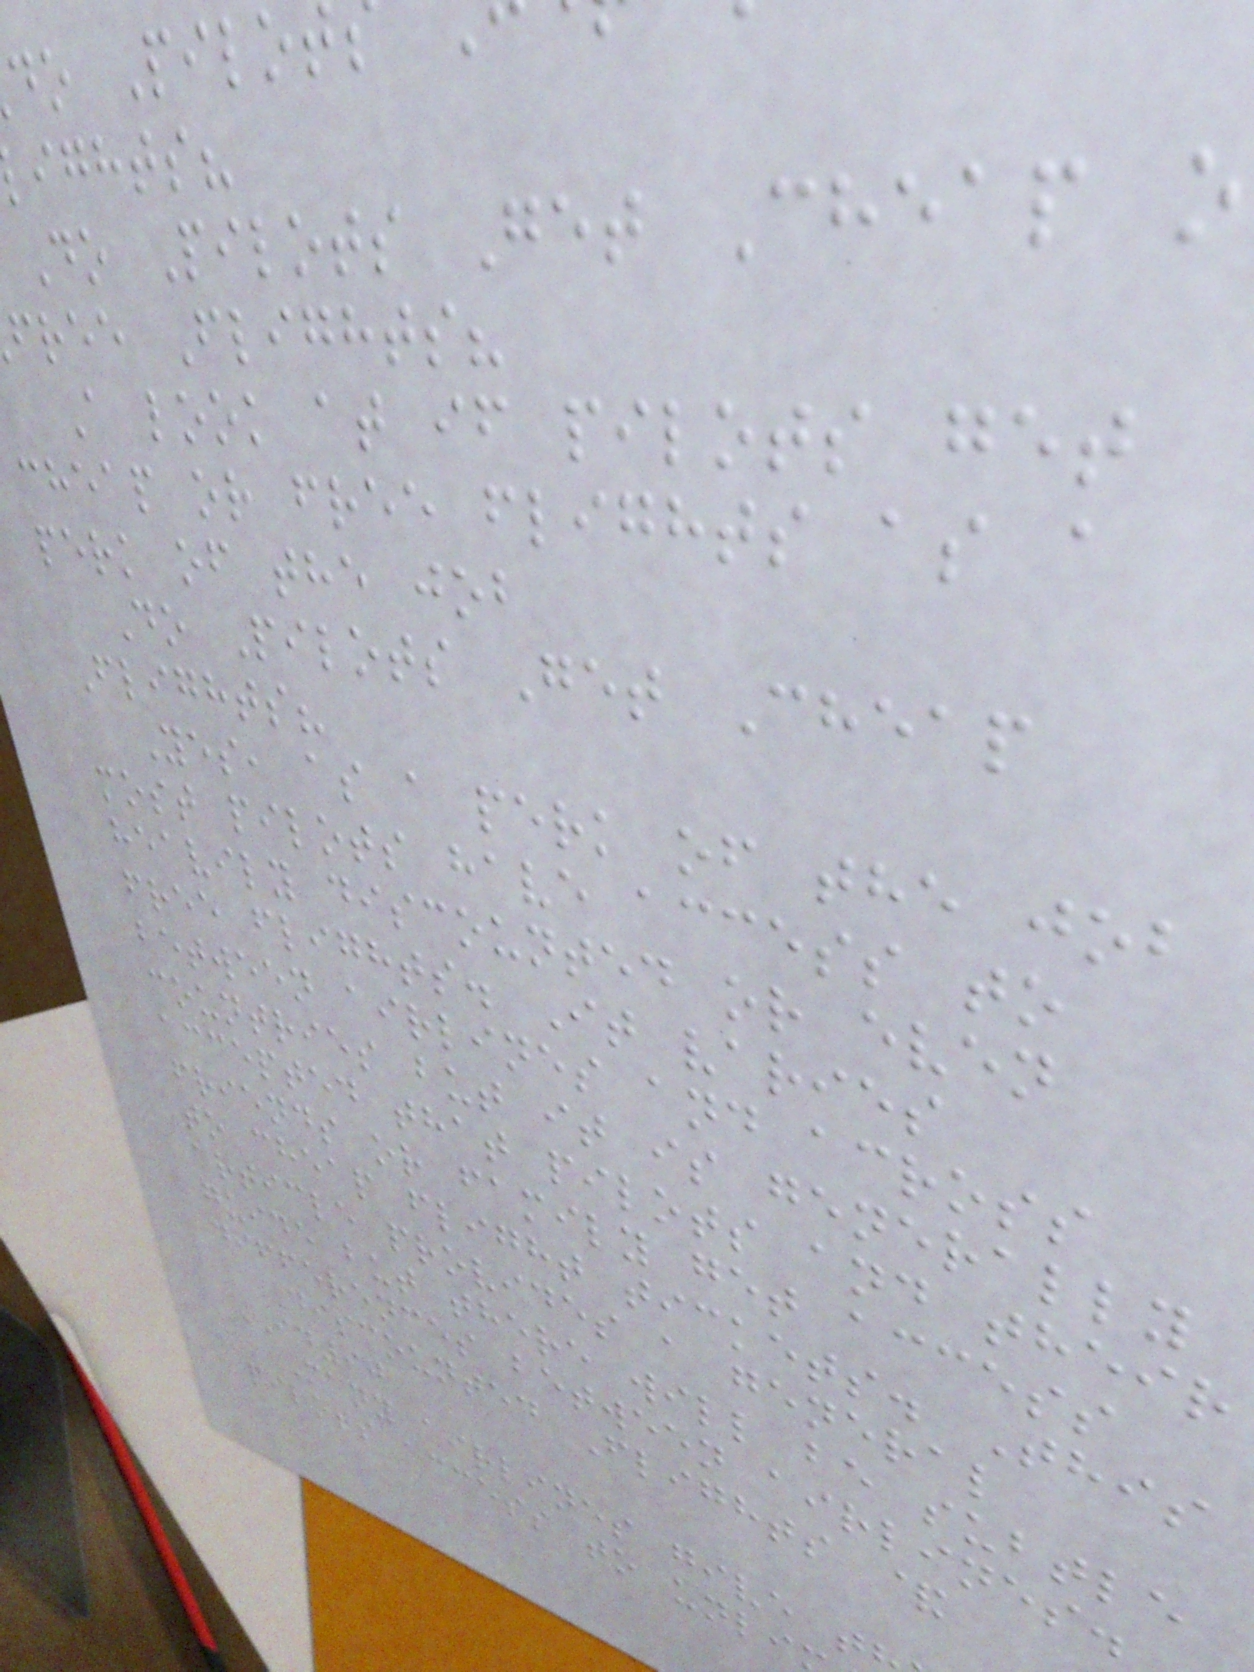do Pilot
ights?
Do Pilots Get Cheap o
free Flights?
A look at if pilots get
cheap or free flights as a
perk of the job
Do Pilots Get Cheap
Flights?
Yes, as a perk of the job
most pilots have access to
heavily discounted or even
free flights. It varies
between airlines and across
countries but it is generally
accepted that pilots and their
friends or family get access
to cheap flight tickets. This
article provides a general
guide but there will be subtle
differences between airlines.
Discounted Flights &
ID90
Many airlines give t
pilots access to unli
